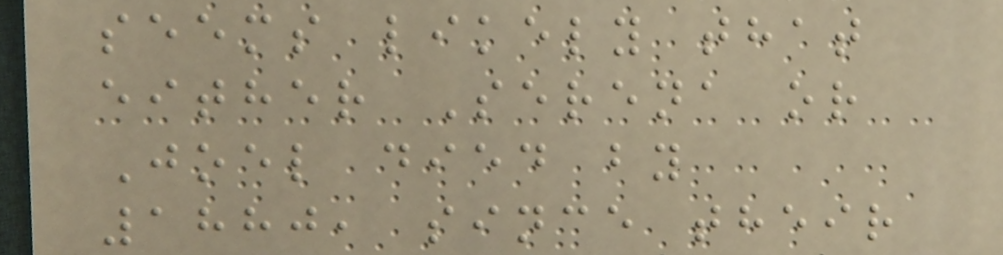seems likely that
either Serena or
Joel died by
1880, since their
